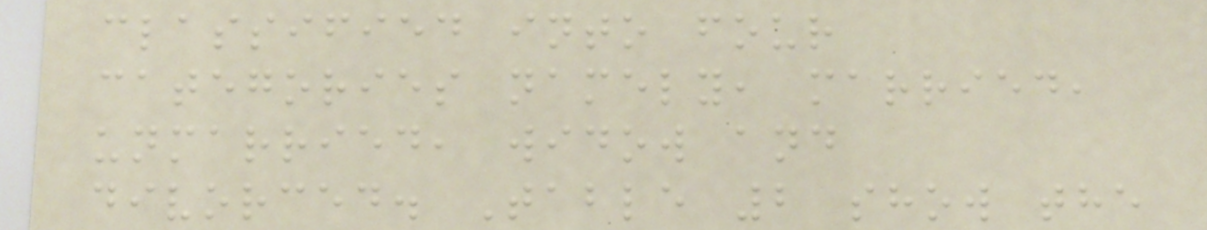classified into four
categories namely, married,
unmarried, widow and
divorced. Table 2 show the
